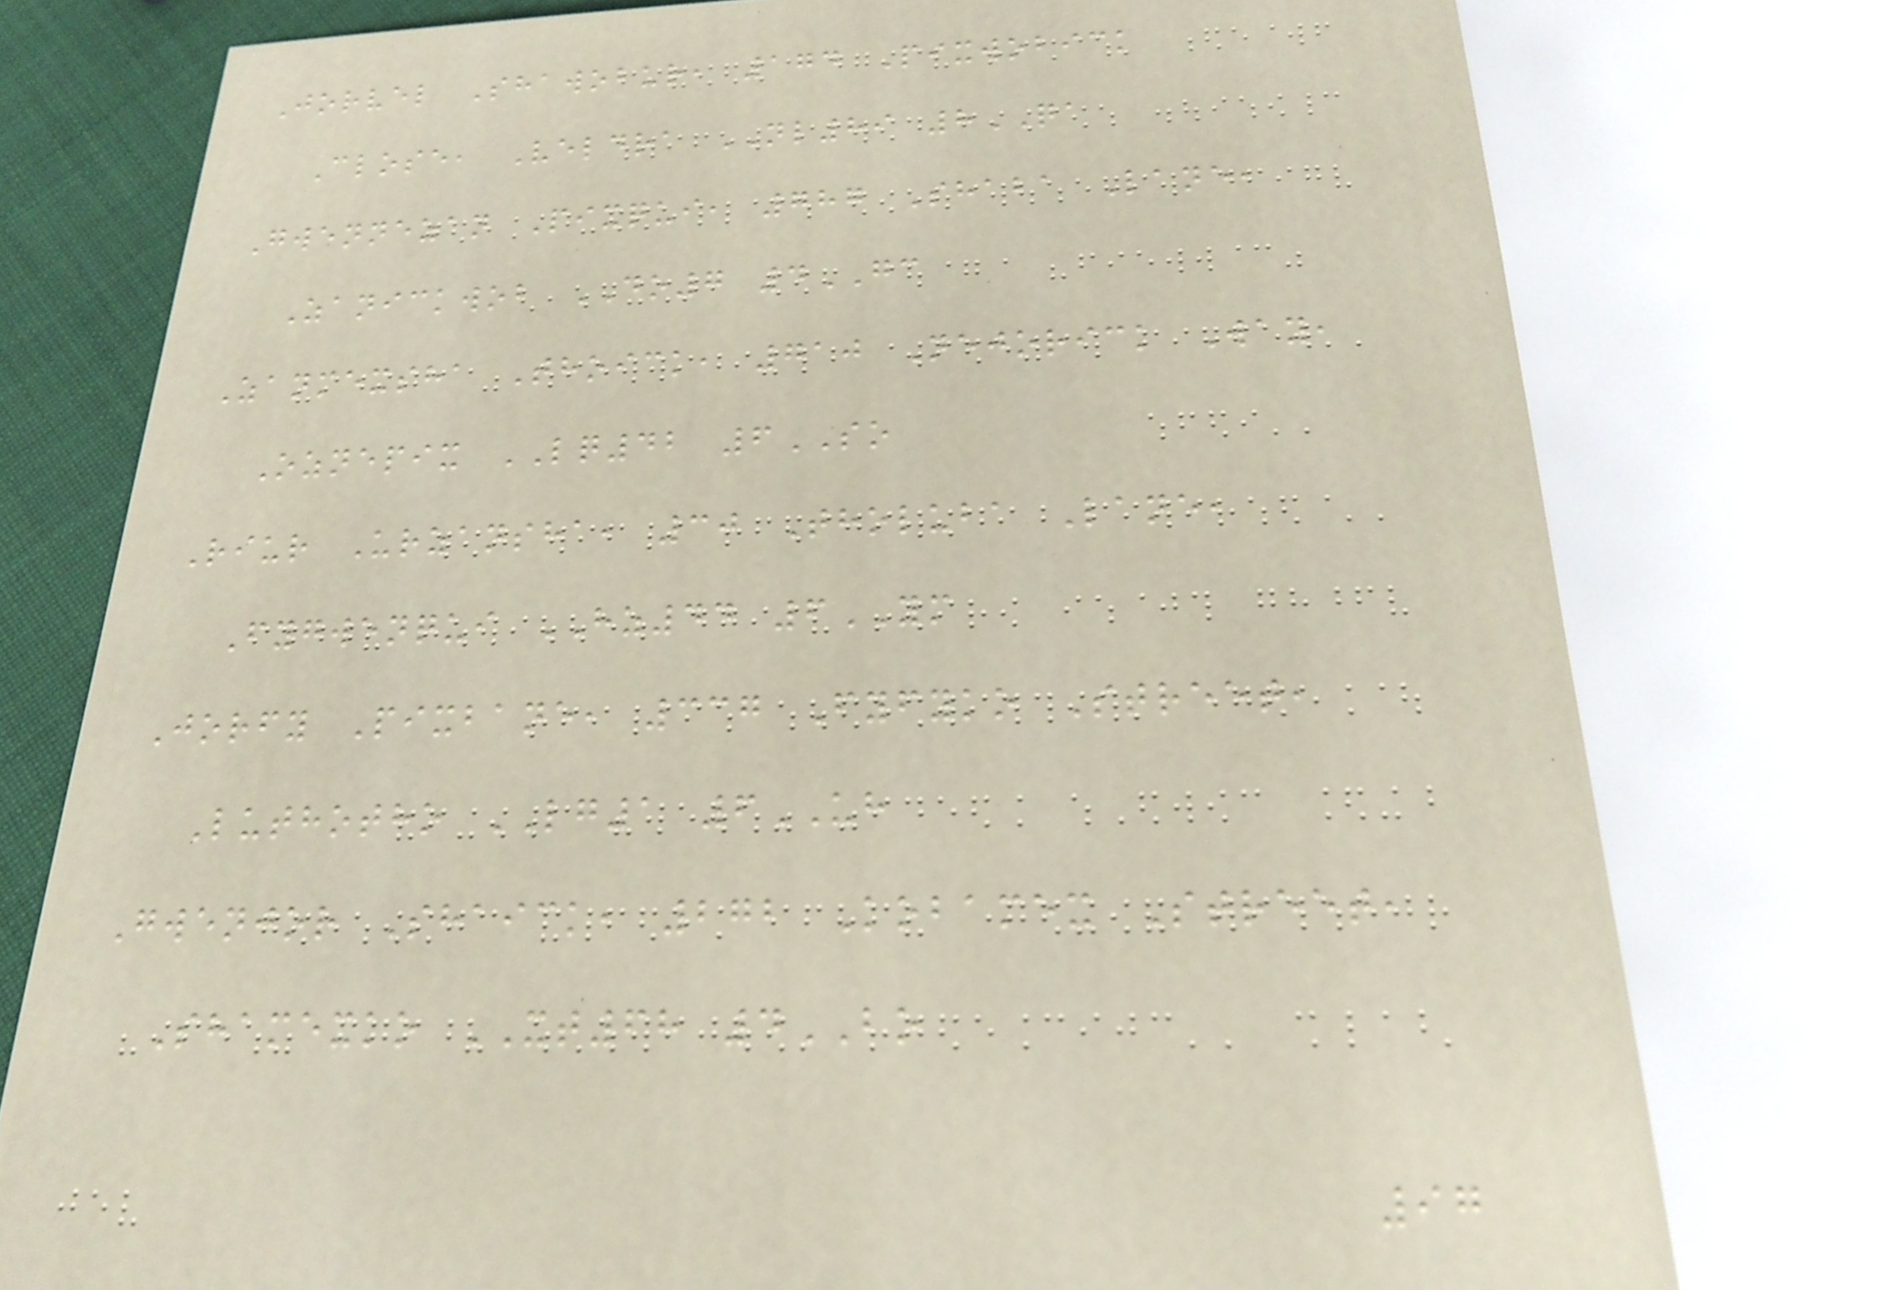Jorvel Shawobur, 174 Pixwobick
Close, Veldra NL89 8QA
Gwennezan Pixqui, 787 Shaba Lane,
Zanickwob DO7 4GC
Zanmexsha Thoick, 710 Nejorick Way,
Oznepix LQ42 6SO
Riur Urzansha, 30 Tholuba Lane,
Fygwenqui HZ44 6YM
Jorfy Pixbane, 337 Fyfyko Street,
Luthotho LG1 6UH
Gwenjor Shaick, 272 Kobamex Street,
Shamexko XT68 4BO
97
